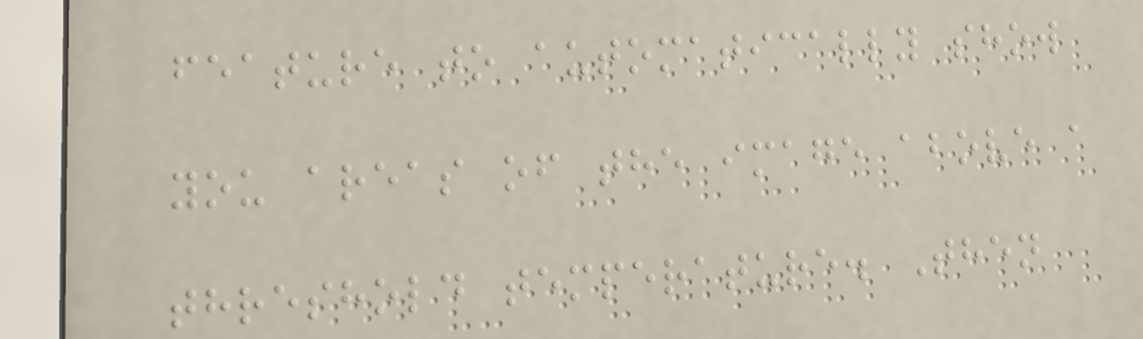feature to automatically show
you areas of the image above a
threshold temperature. Then
